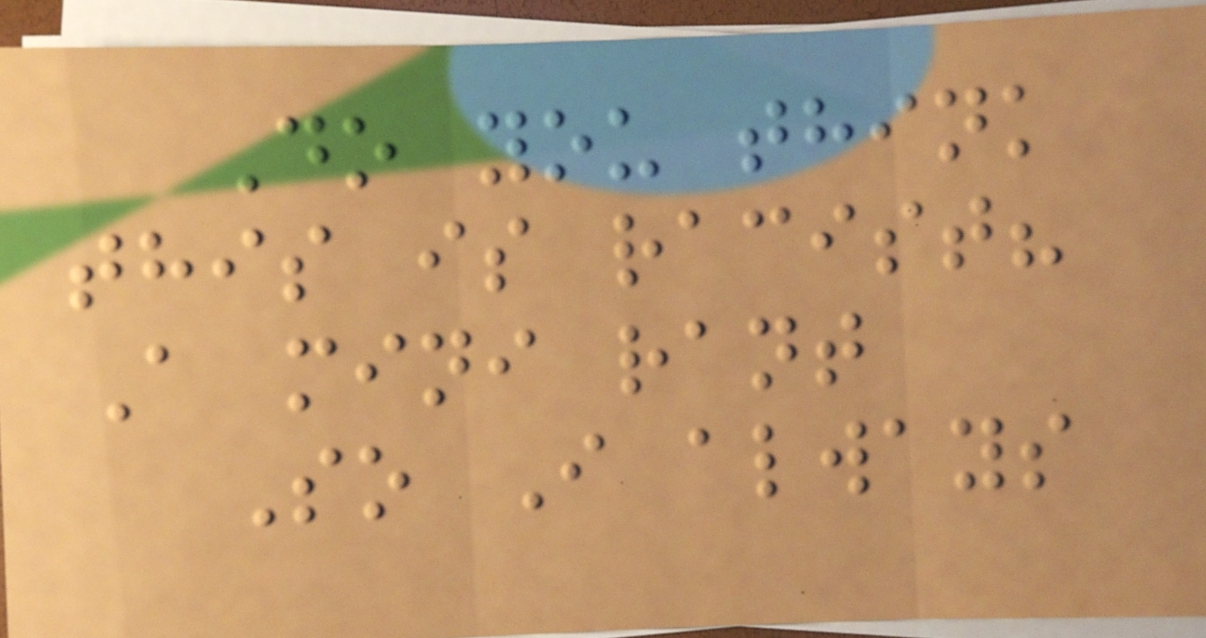Do you think
this is racist?
A mini rant
So I always
